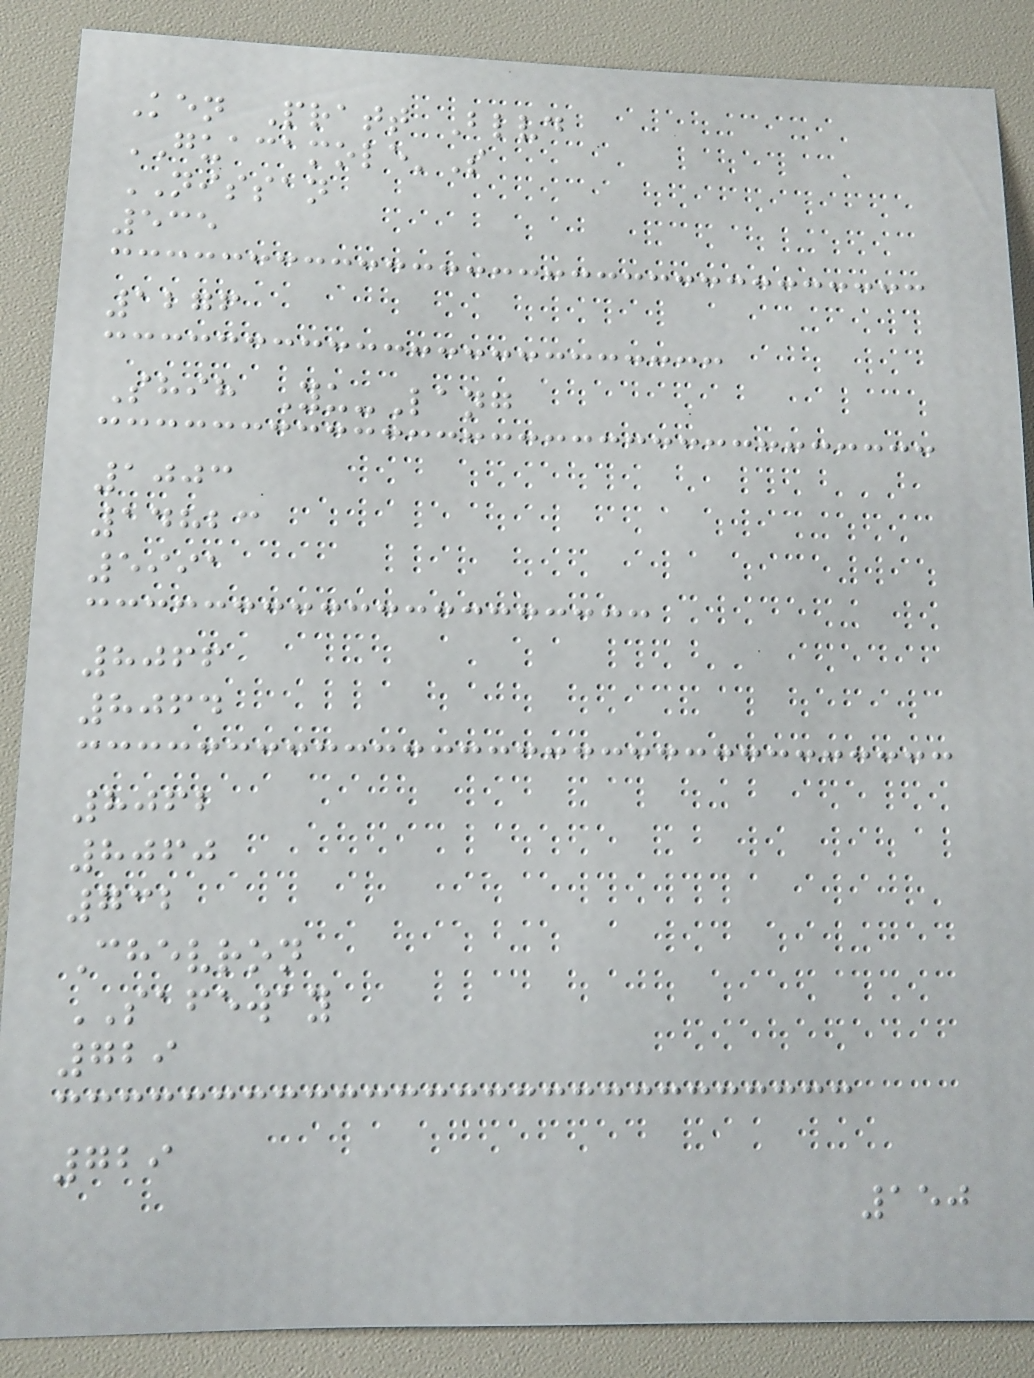Ken Pratt Blvd
GUACAMOLE'S
NISSAN
535
1276
Shih Yu-Lang
1003
14823
5991
8066
8064
8062
8060
732
Chevron
SAFEWAY
729
729
150
